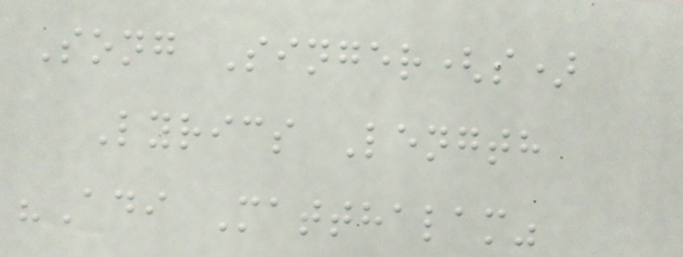Song Singer(s)
Lyrics Length
"Adi Matthalam"
